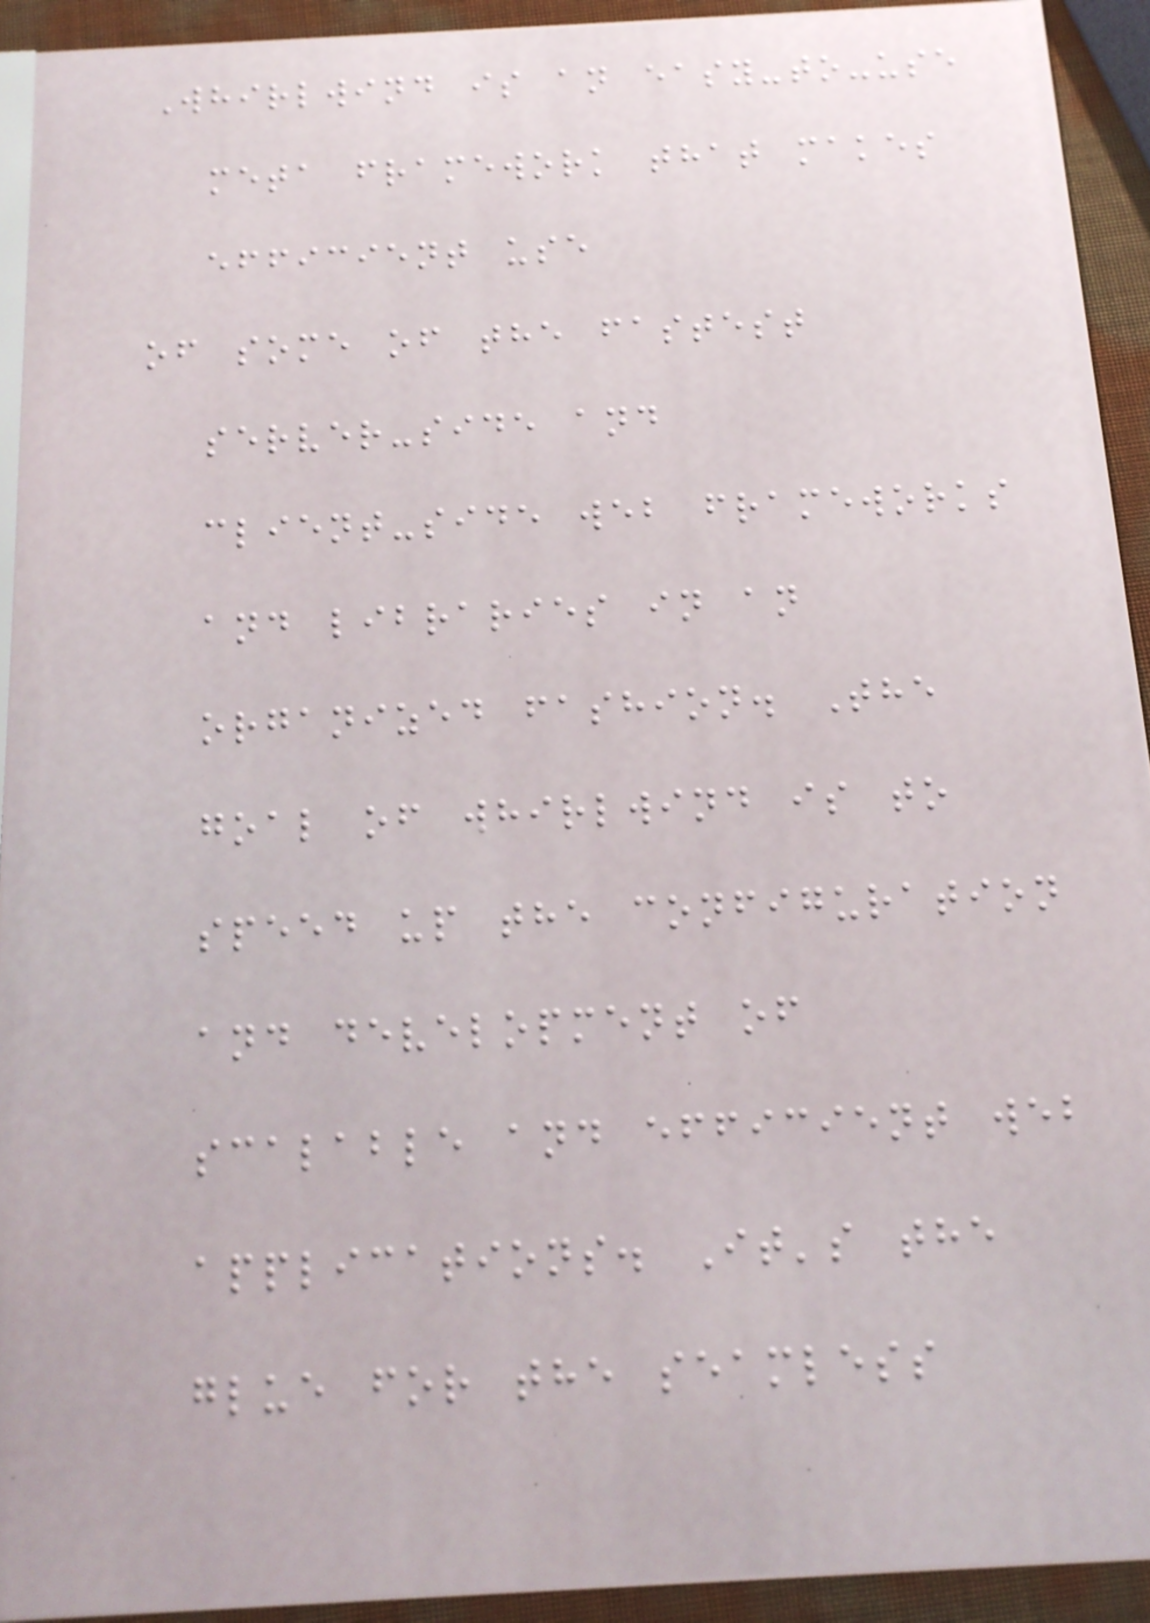Whirlwind is an easy-to-use
meta framework that makes
efficient use
of some of the fastest
server-side and
client-side web frameworks
and libraries in an
organized fashion. The
goal of whirlwind is to
speed up the configuration
and development of
scalable and efficient web
applications. It's the
glue for the seamless
